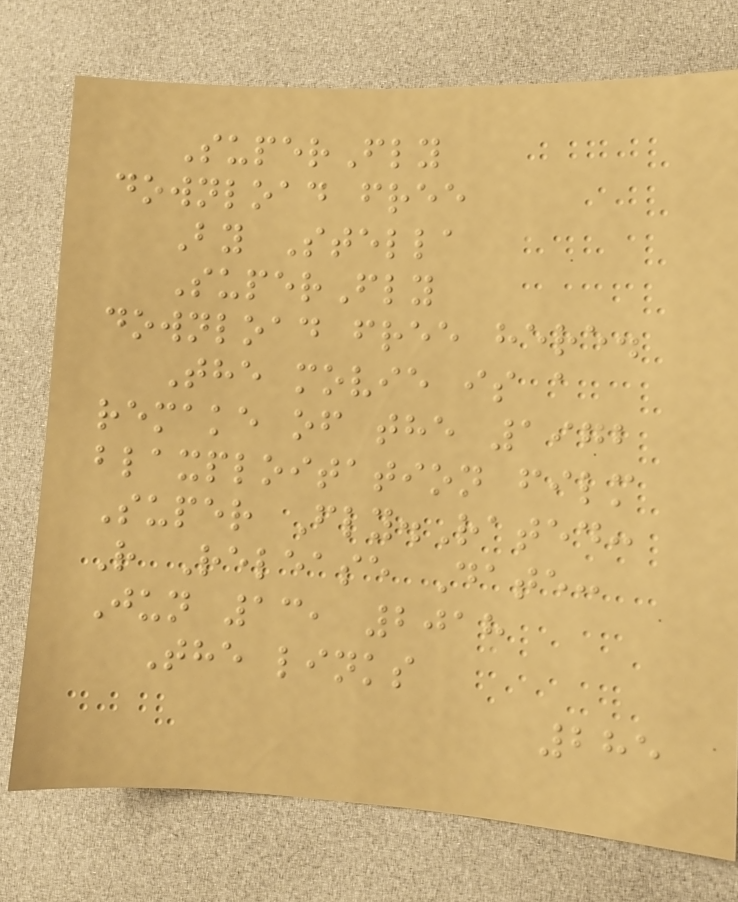SuperFly
download free
By Stella
SuperFly
download free here.
The movie is a
remake of the 1972
blaxploitation film
Super Fly.Rated:
R Release Date:
Jun 13, 2018
The links
285
